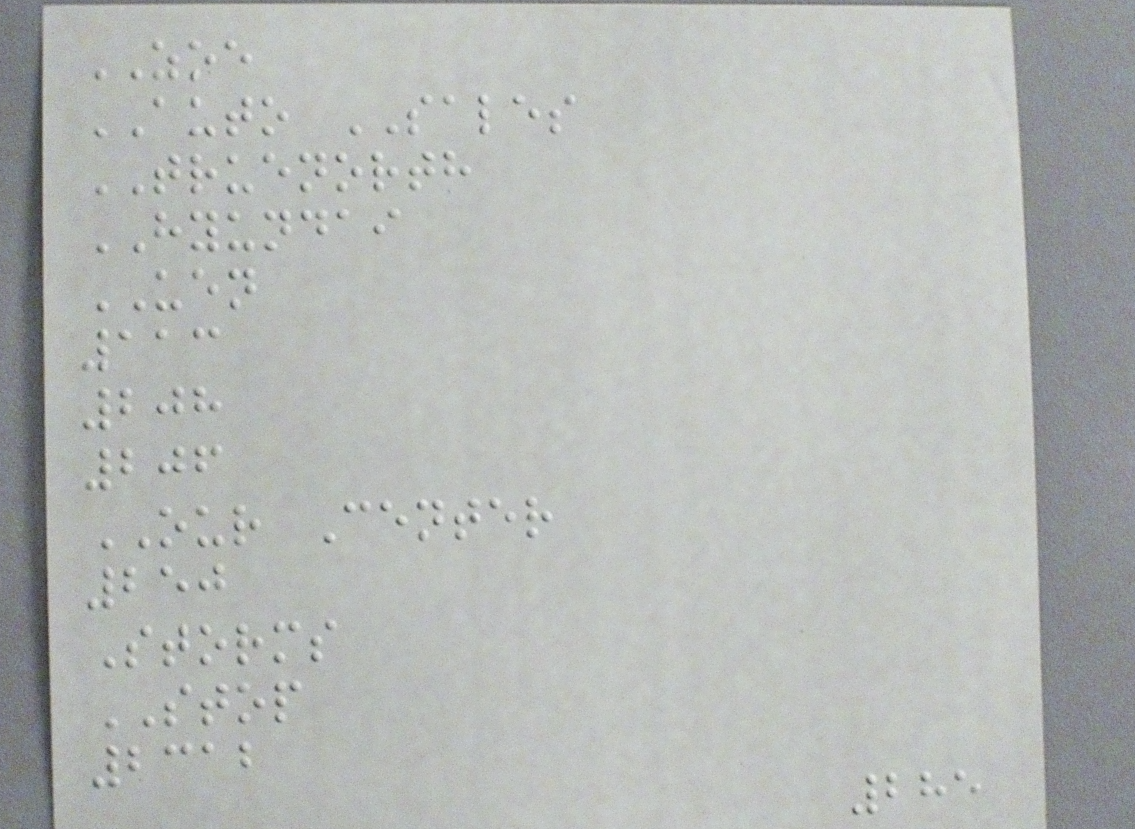ZOE
AUTO SALES
TRUENORTH
HYUNDAI
UEN
113
208
206
OUR Center
250
Storms
STOP
2312
285
